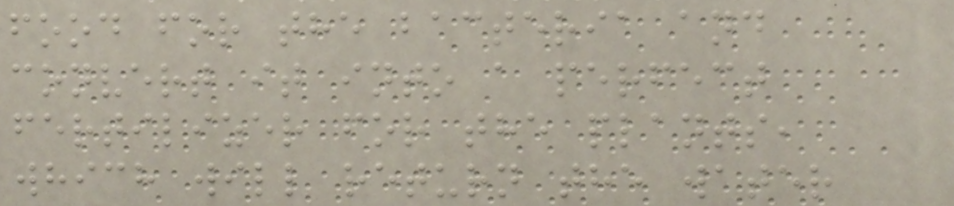food for the bacteria and
convert it into a perfect
fertilizer for the plants,
which will return the water
